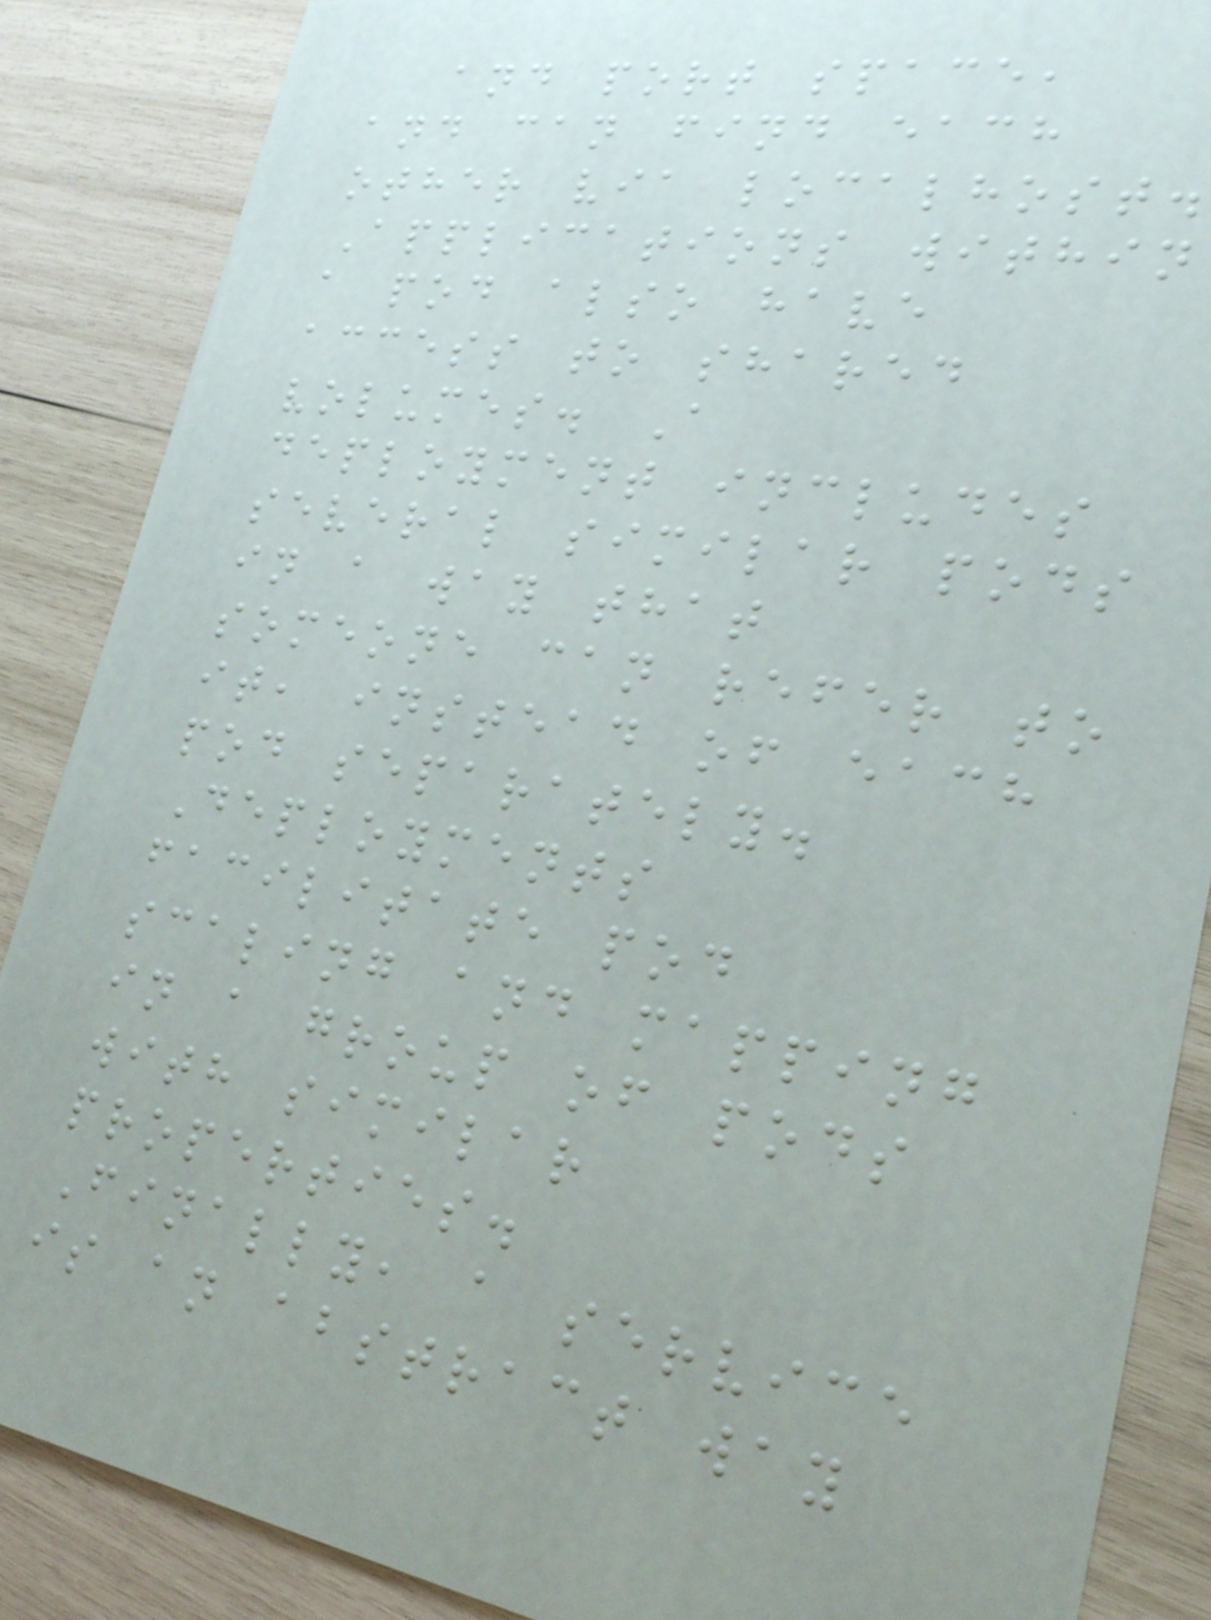and port space,
and can find each
other via localhost.
Applications within
a pod also have
access to shared
volumes. A
deployment includes
several similar pods
in a way that
someone can refer to
it, instead of each
pod separately.
Deployments
facilitate pod
scaling and mapping
in a group of pods
with similar
properties.
Finally, a service
is an abstract way
